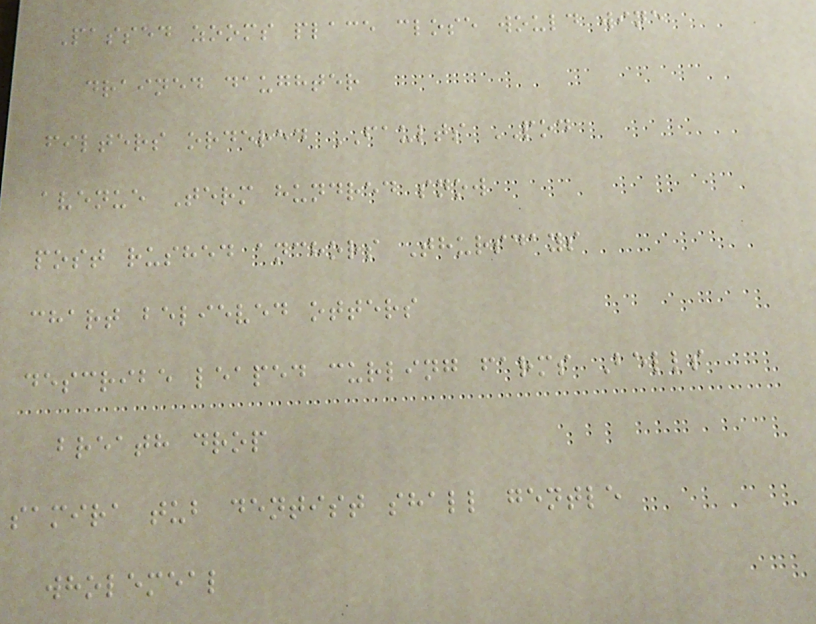Passed zooms place close would wine
drained daughter
filters ordered FAULTS POD
avenue Term hundred snow
post rushed anchors Thursdays
chart believed otters
describe leaped curling farms Bells
breath drop
samira tub dentist shall gentle
wholemeal
